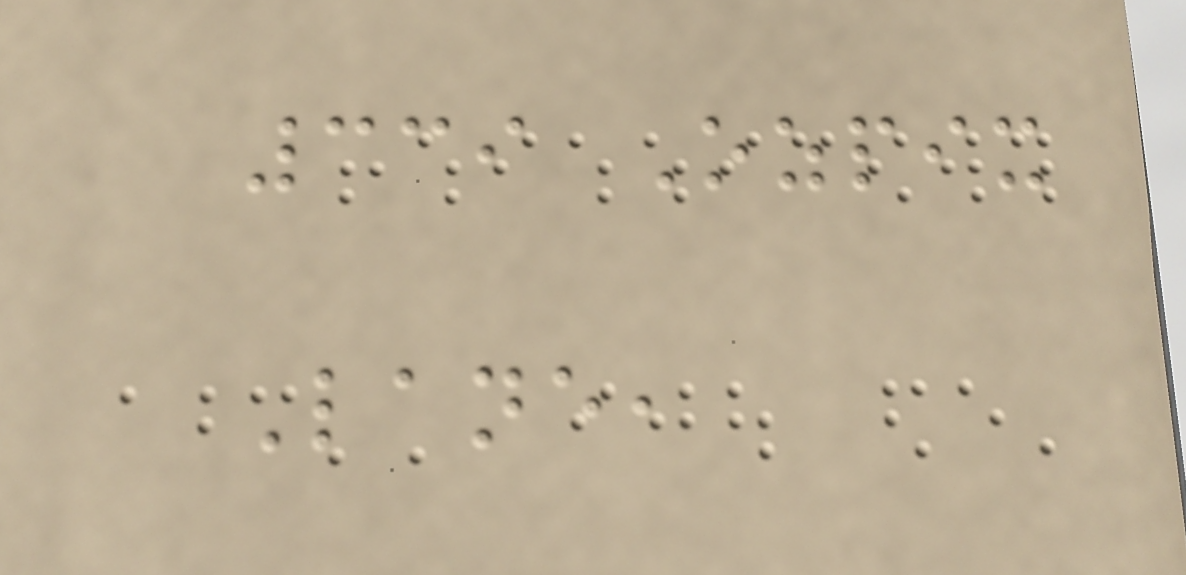339 Ozpix
Lane,
